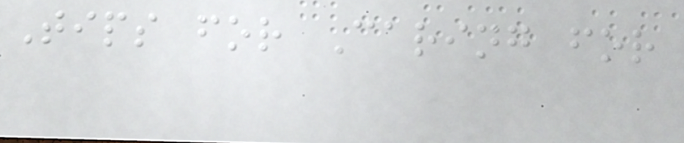Tips for Caring for
